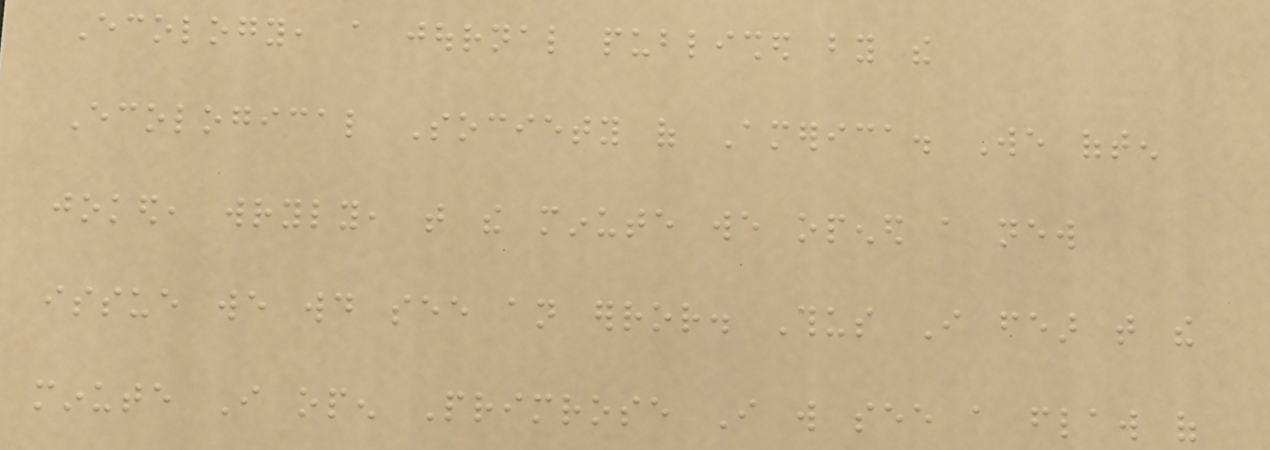Ecology, a journal published by the
Ecological Society of America. We often
joked, wryly, that the minute we opened a new
issue we would see an error. Thus I fear that the
minute I open Primrose I will see a flaw of
